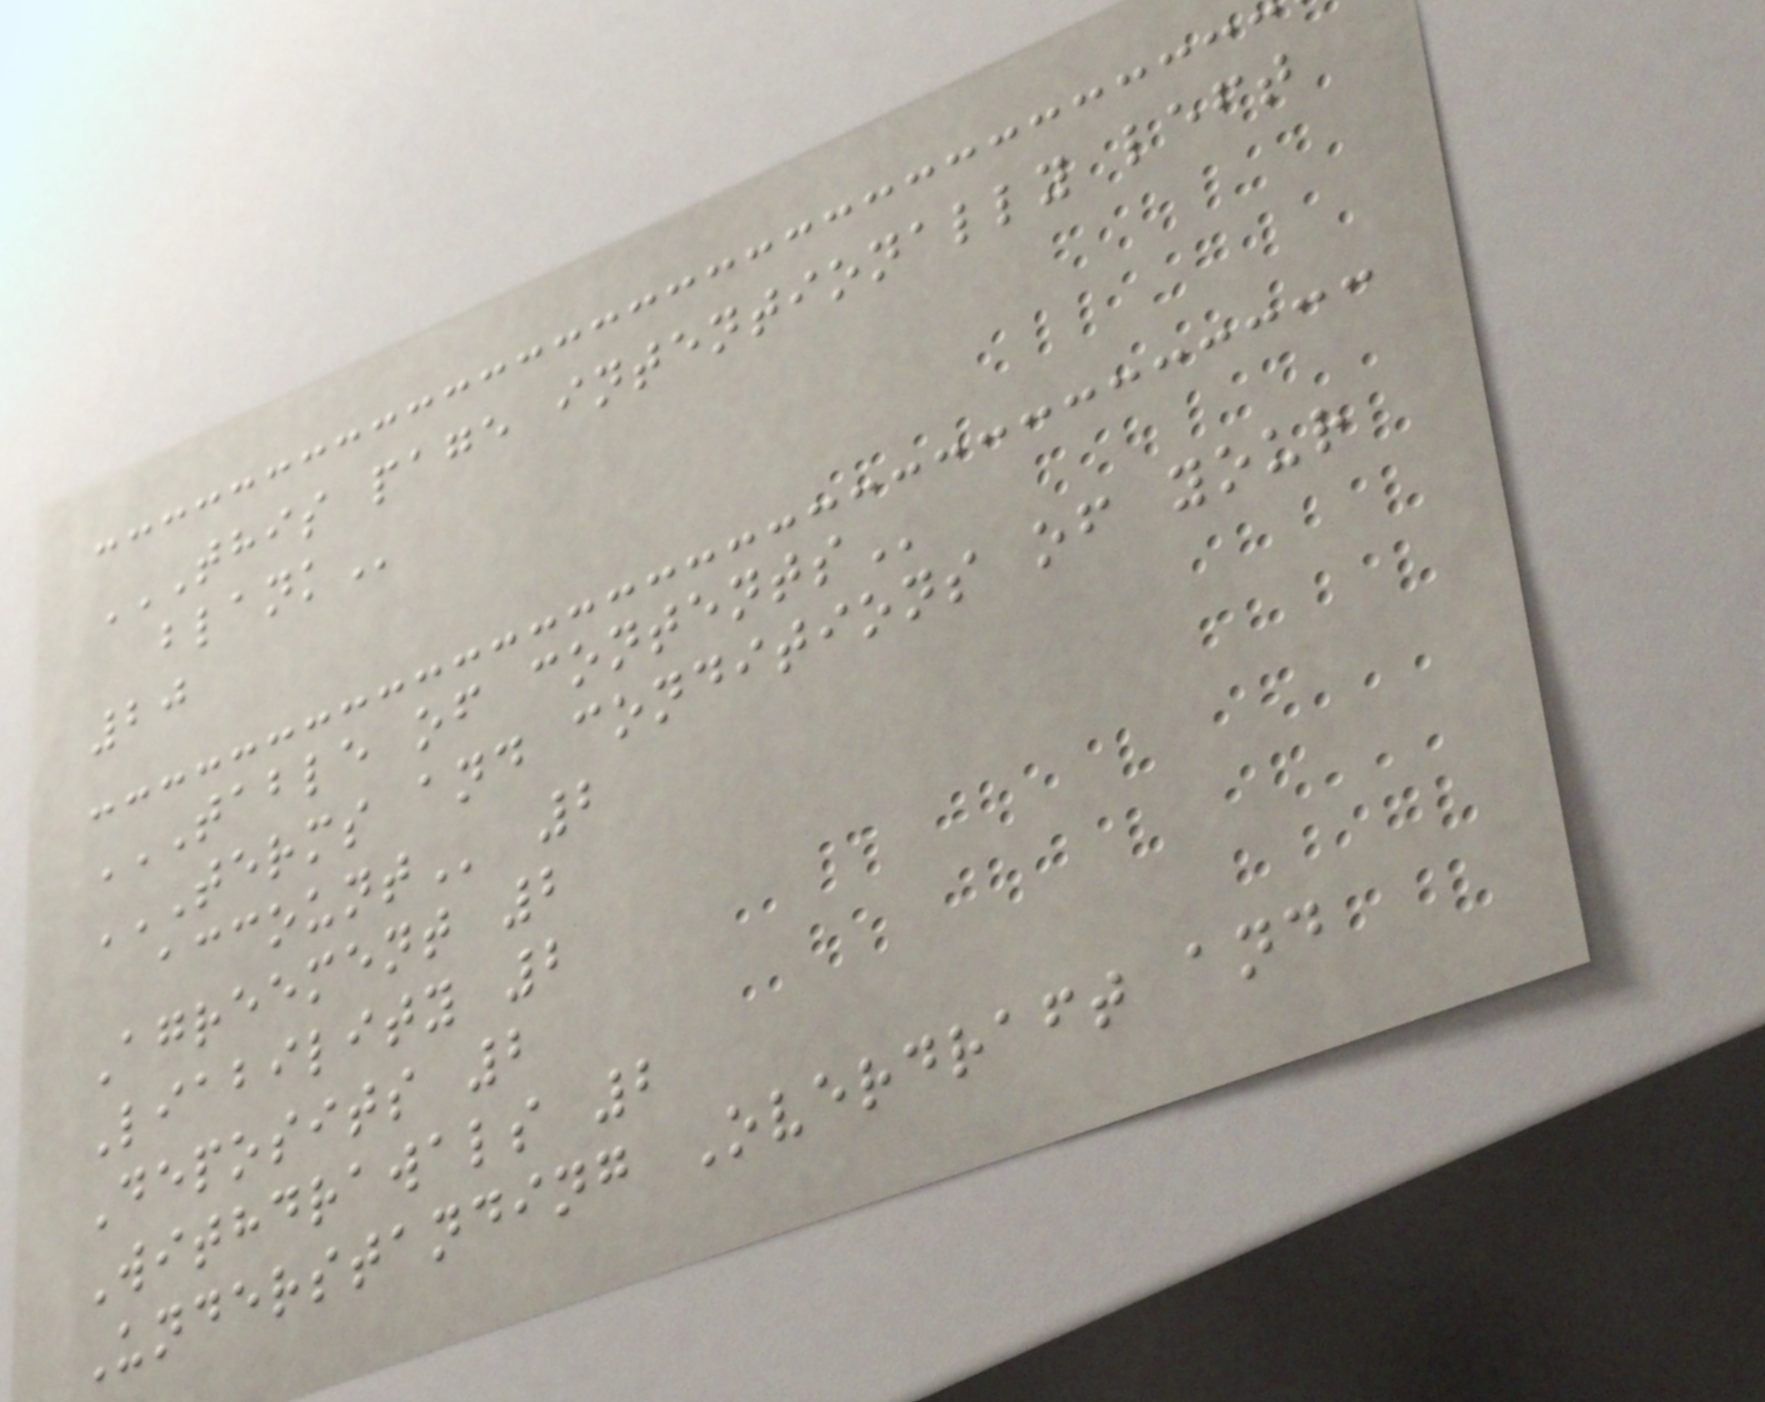THIS PAGE INTENTIONALLY LEFT
BLANK
20
TABLE OF CONTENTS
TERMS AND CONDITIONS OF YOUR
ACCOUNT 2
Agreement 2
Liability 2
Deposits 2
Withdrawals 2
Understanding Overdraft and
